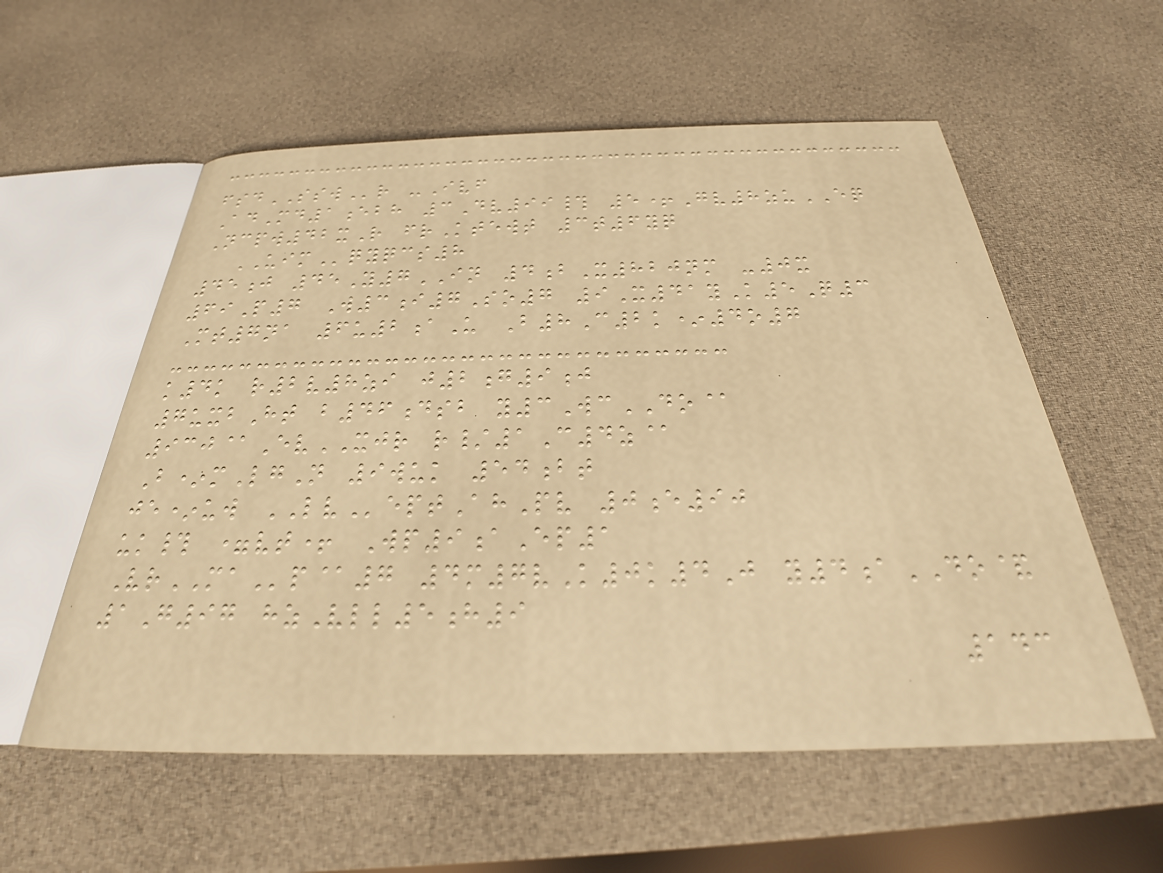fsdSSWr -Ivf
AdMd1ebh 3Dv99# 5+Gv8zuEQ
Ncpw42xR frKtewt 3t6yq
UIMqyqcs8
45j 45Y7IN 4bX820nm -0x
69P7 W3i7So7 9X41yK5Q3
Mt7na 6u2aU B8C2k*4o7
k4k r2v8zi j2g9j
7uxbHt b46dsb y3WcDO@
930@EvXJR r/1C4z@
B*mLgN 9wuk 54bt
je*uw LVeptAhPv 0e90
uk# =vt+ Wp9aEp1
VrMAp@7 4m7vK0k4J y4aDO&
1G97 hzVll5h9
143
